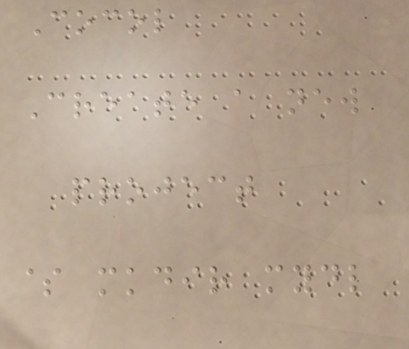Cocol
Create a new
project
$ mkdir mydl
